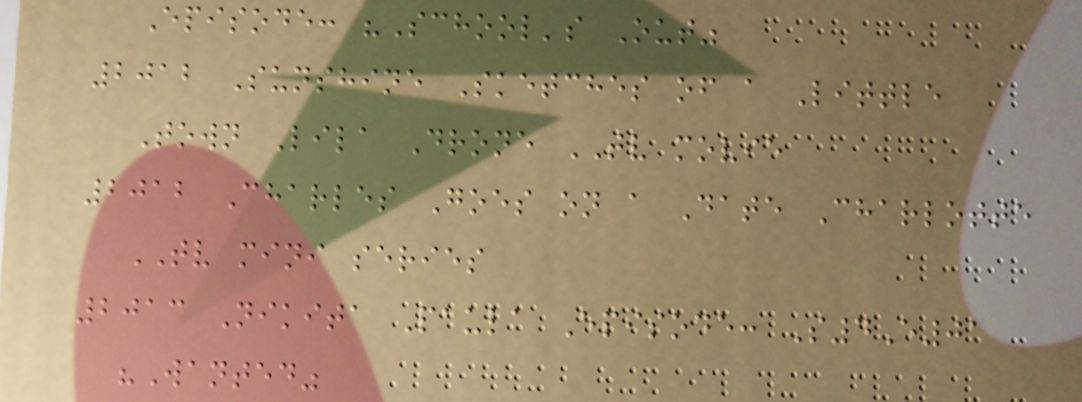Episode: "School's Out"
2012 Sunshine Sketches of a Little
Town Lila Drone TV movie
2012 Charles Goes on a Date Charlotte
TV mini series
2013 Nikita Paula Episode: S4E01
"Wanted"
